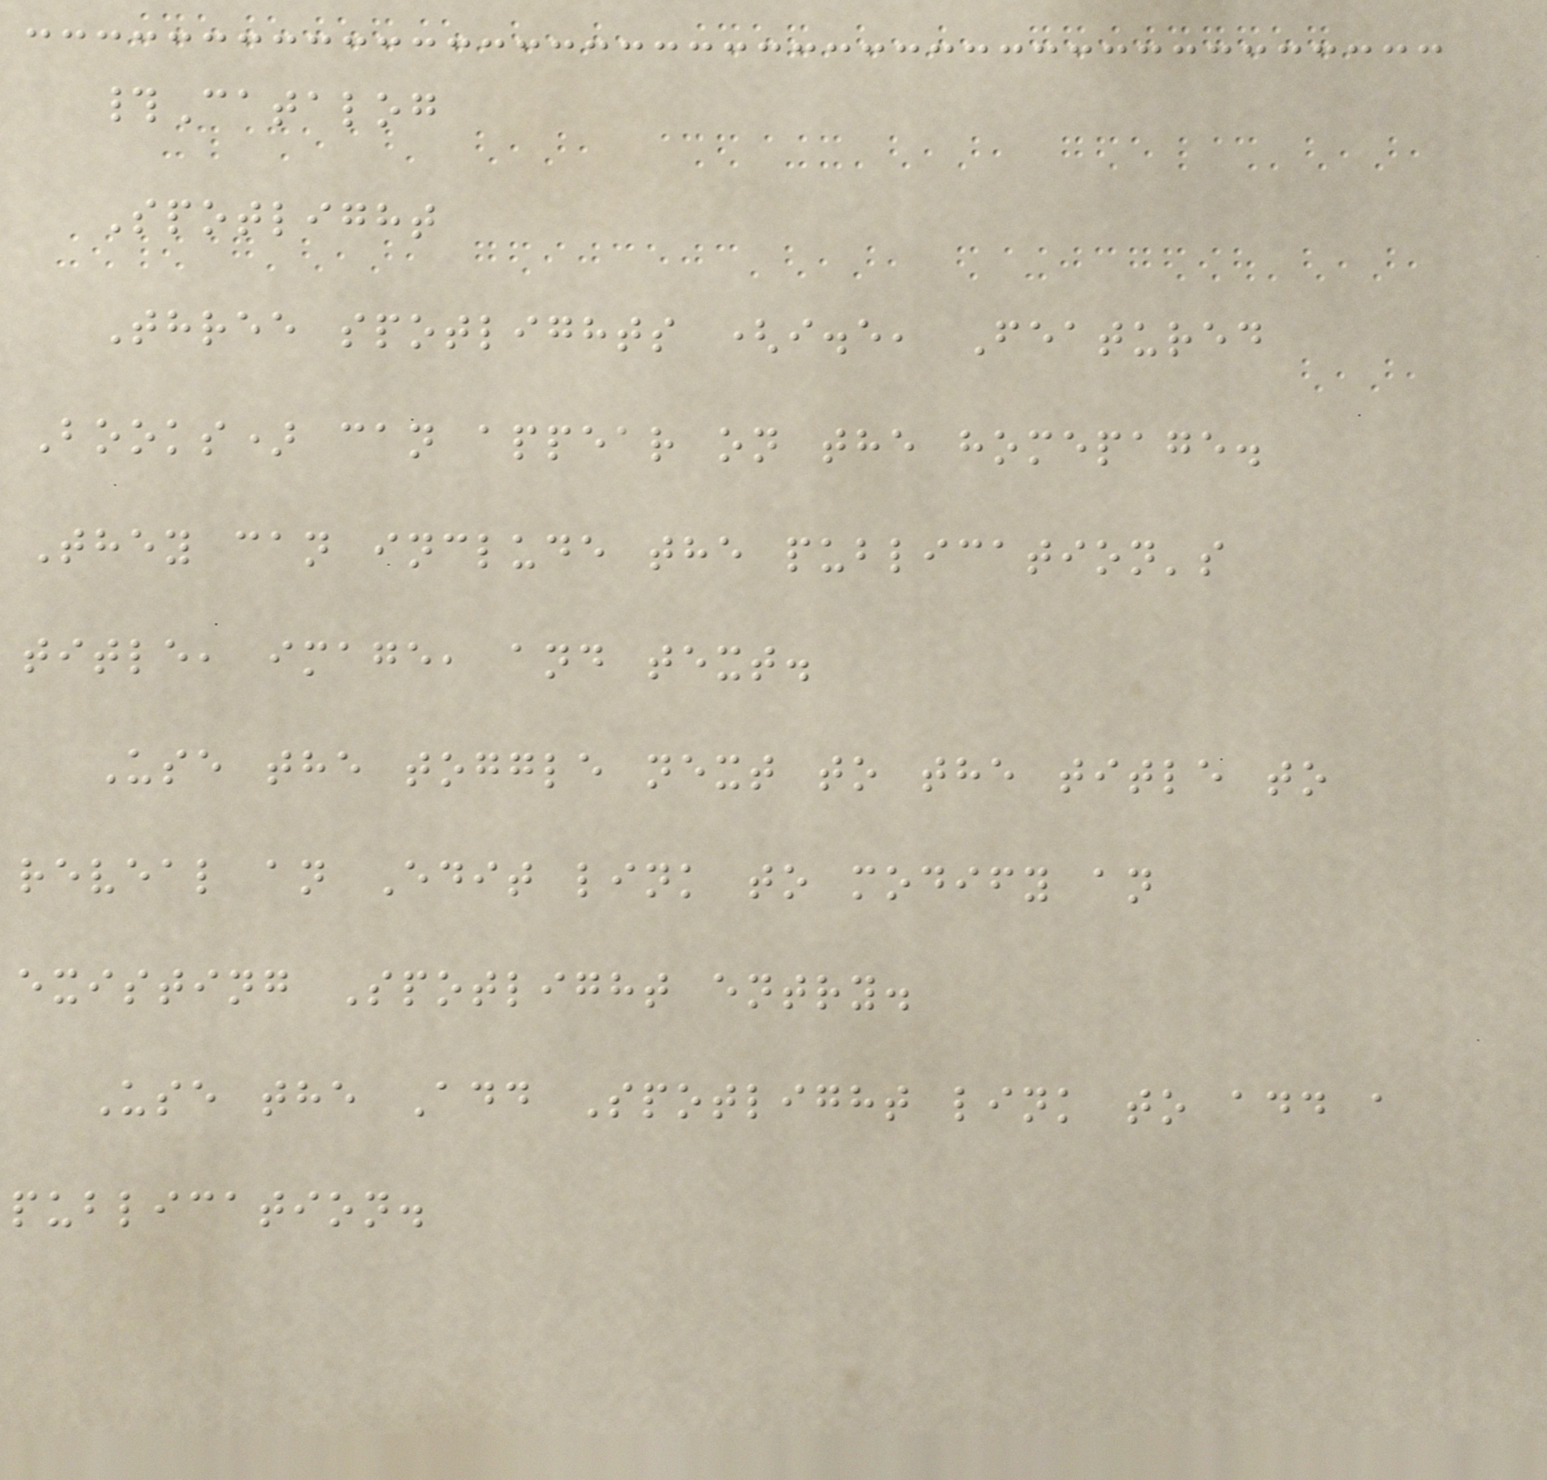#Catalog
Spotlight
Three spotlights (i.e, Featured
Books) can appear on the homepage.
They can include the publication's
title, image, and text.
Use the toggle next to the title to
reveal an Edit link to modify an
existing Spotlight entry.
Use the Add Spotlight link to add a
publication.
